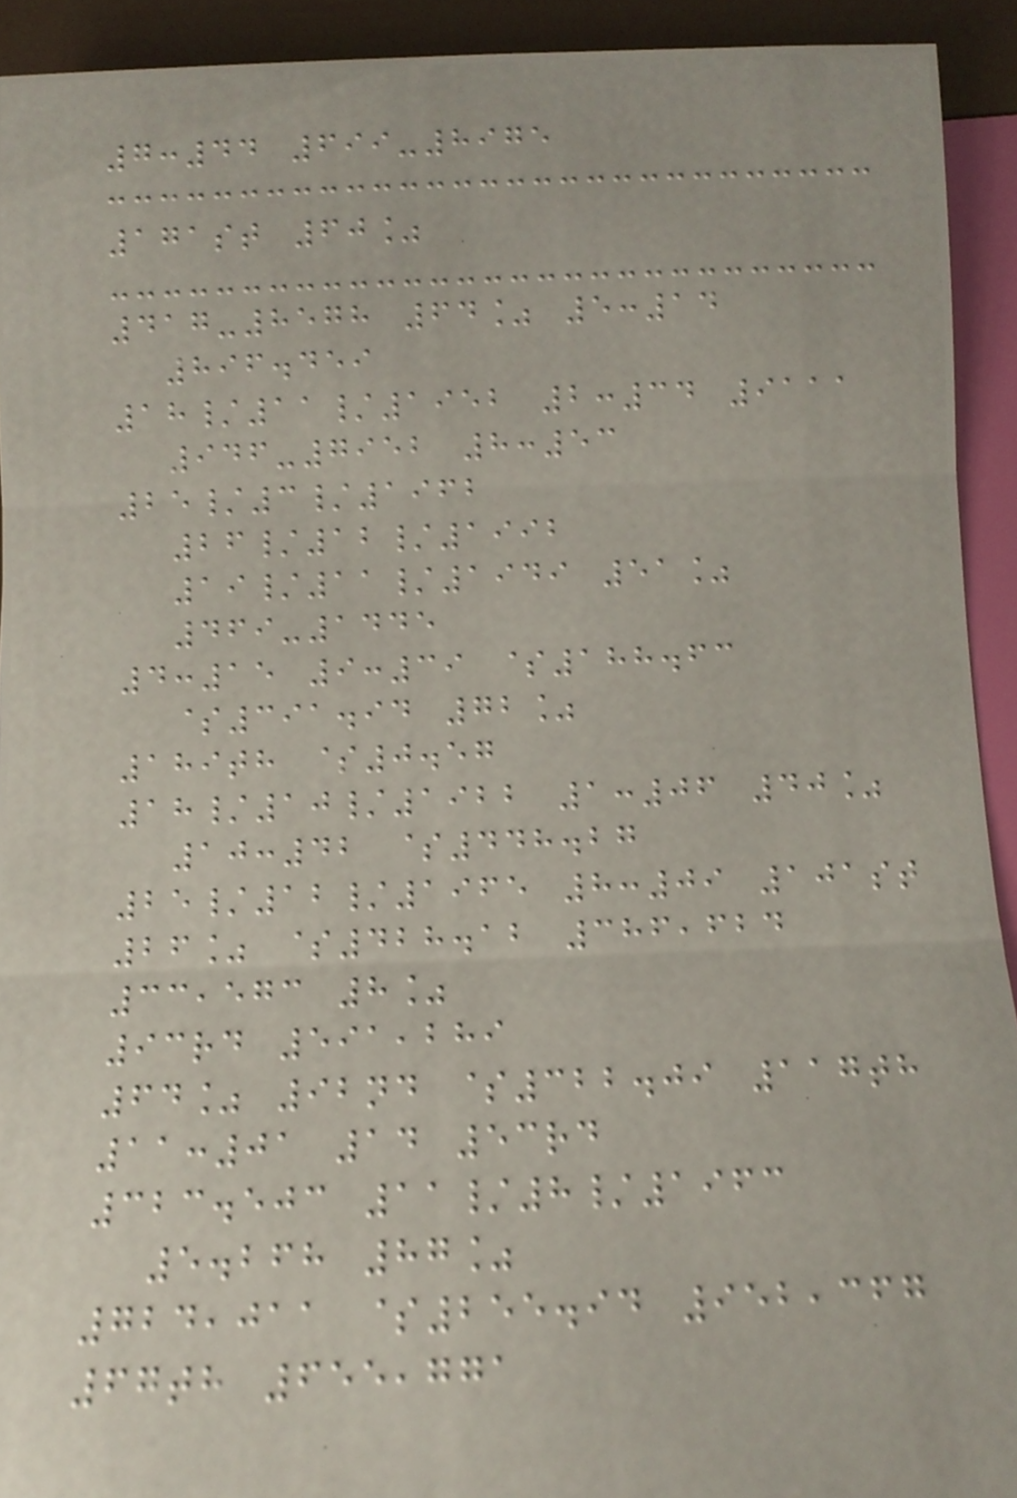7:44 699-8975
171st 60%
417-8578 64% 5:14
896.459
18/11/1952 2:34 9111
946-7952 8:53
25/3/1962
26/12/1992
19/11/1949 51%
469-1445
4:15 9:39 $188.63
$391.94 72%
189th $0.57
18/10/1922 1:06 40%
10:42 $448.27
25/12/1965 8:09 101st
26% $428.12 386,624
33,573 8%
93rd 591,289
64% 92nd $322.09 117th
11:01 14 53rd
323.503 11/8/1963
5.268 87%
724,011 $255.94 952,367
67th 655,771
